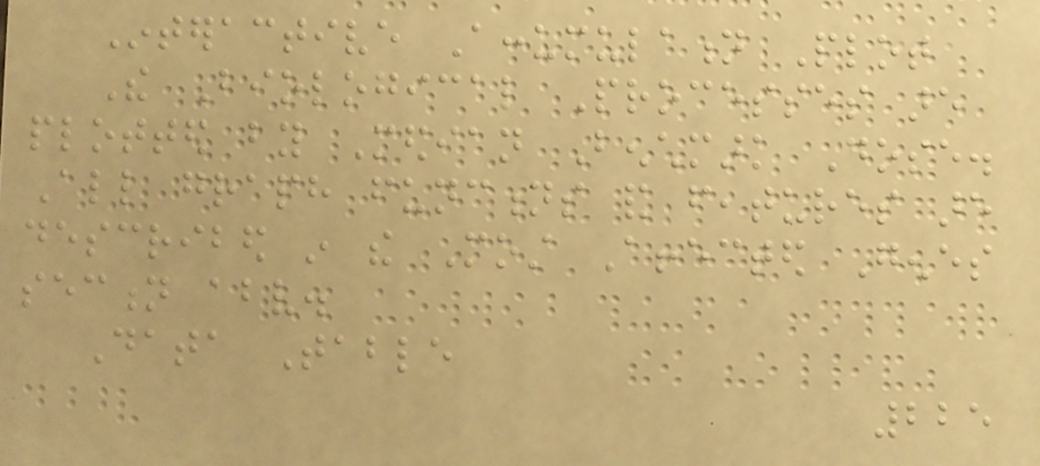Interactive Accumulation Plot
The Biological Processes are
plotted by Median Benchmark Dose.
All graph functions and features are
described in the Most Affected Genes
section above.
Data Table
225
